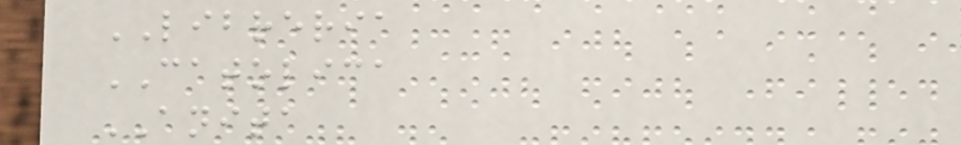LIBRERIA
CATOLICA
ANITA
